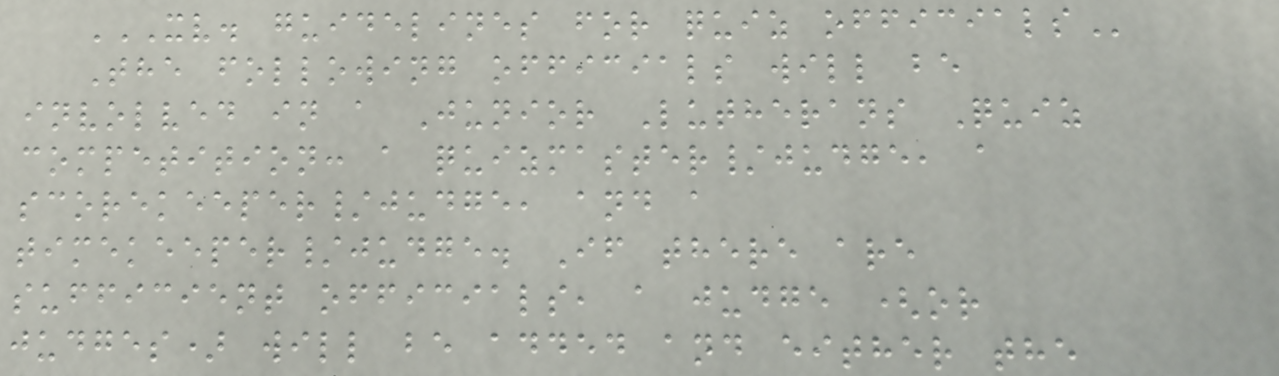XV. GUIDELINES FOR QUIZ OFFICIALS
The following officials will be
involved in a Junior Lutherans Quiz
competition: a quizmaster/judge, a
scorekeeper/judge, and a
timekeeper/judge. If there are
sufficient officials, a judge (or
judges) will be added and either the
